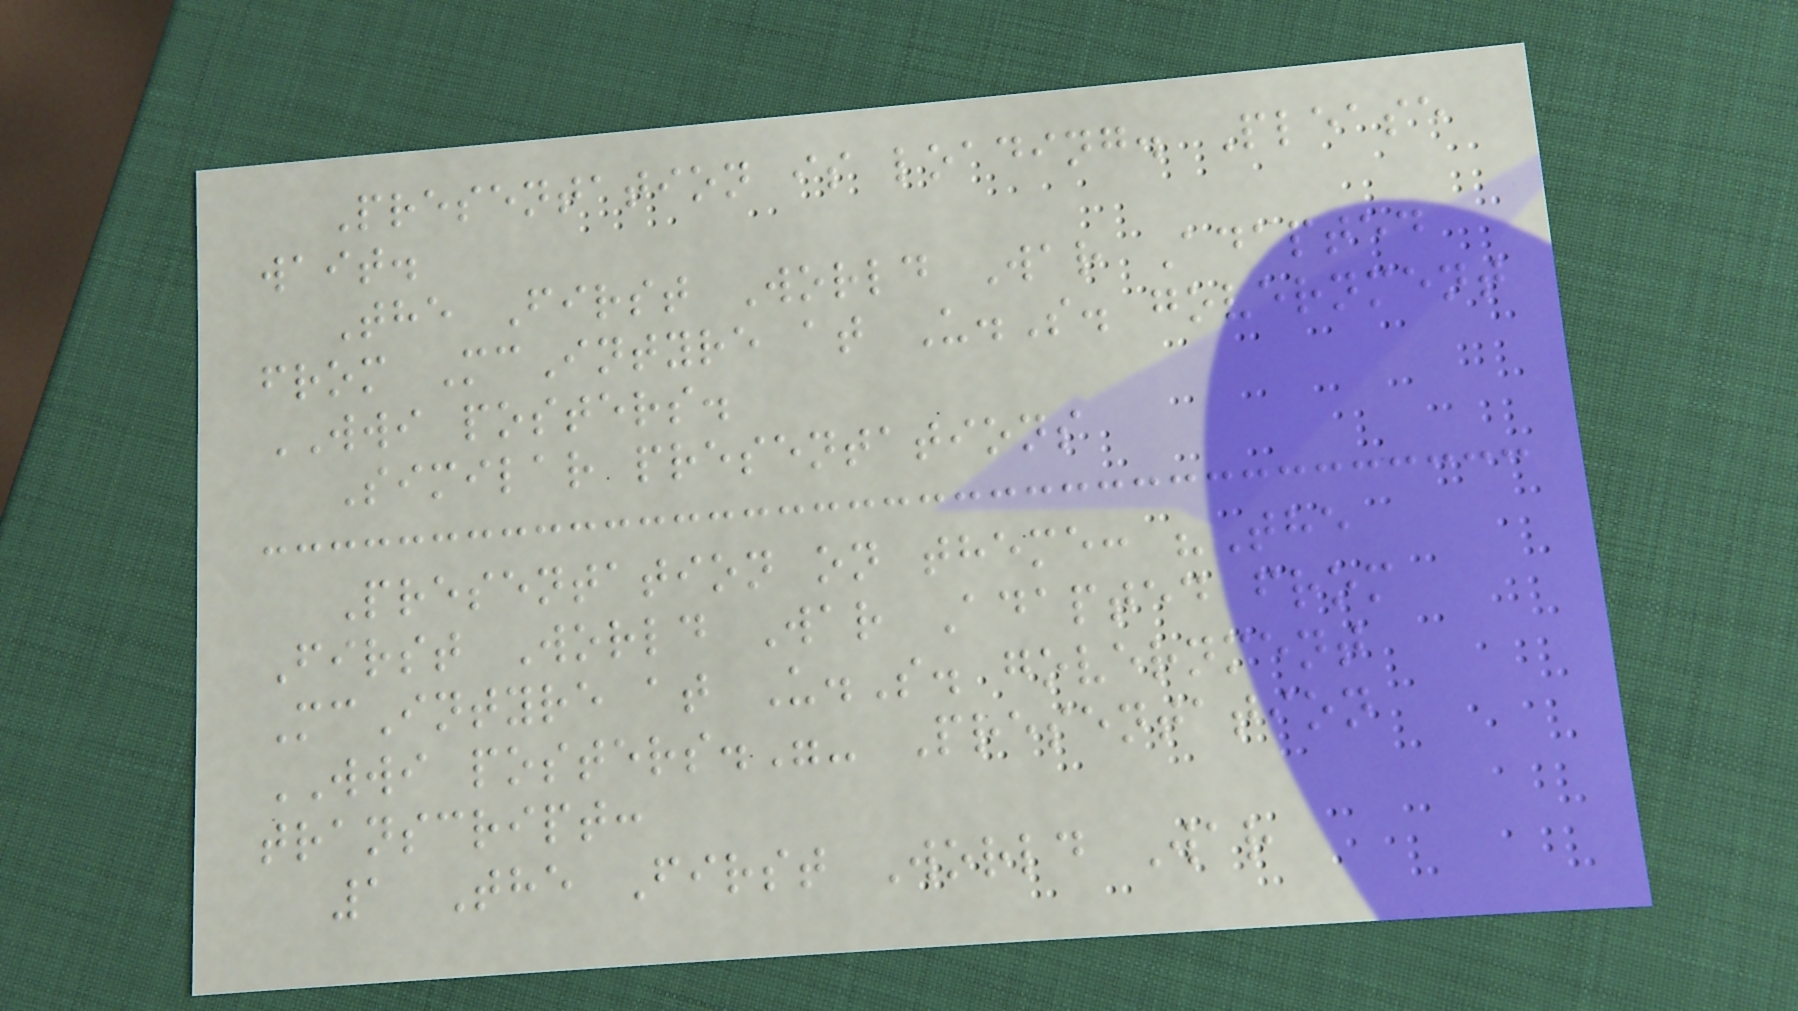Presentation is loading. Please
wait.
The First World War Adapted
from McIntyre at U.S. government
WWI posters.
Similar presentations
Presentation on theme: "The
First World War Adapted from
McIntyre at U.S. government
WWI posters."- Presentation
transcript:
1 The First World War
